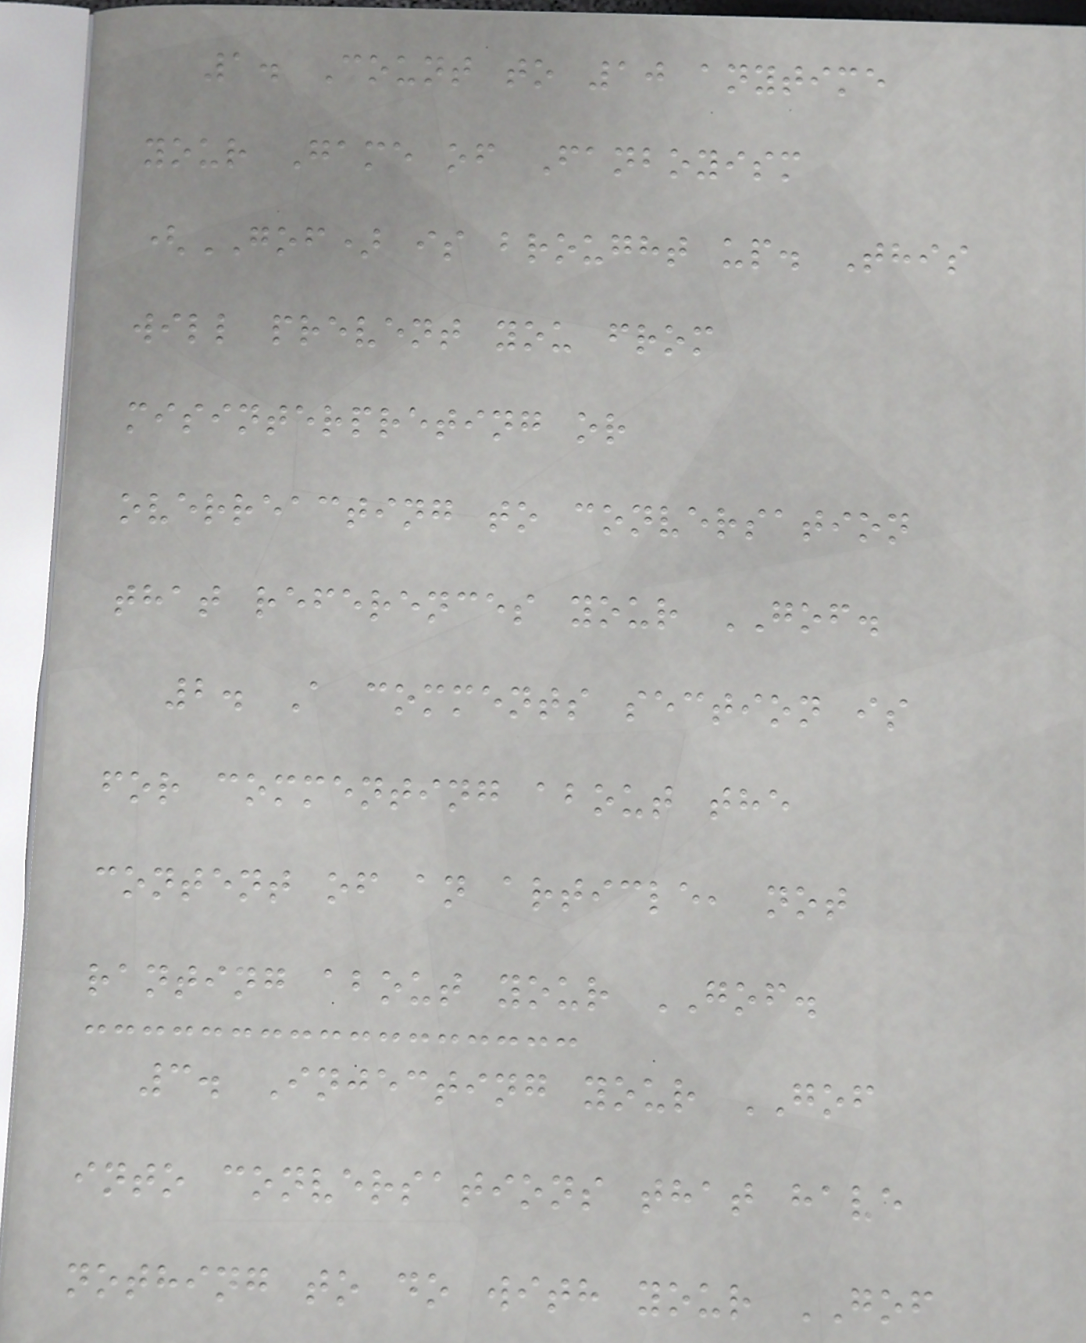1. Count to 10 anytime
your Game of Fanboyism
(GOF) is brought up. This
will prevent you from
misinterpreting or
overreacting to conversation
that references your GOF.
2. A comments section is
for commenting about the
content of an article, not
ranting about your GOF.
3. Injecting your GOF
into conversations that have
nothing to do with your GOF
